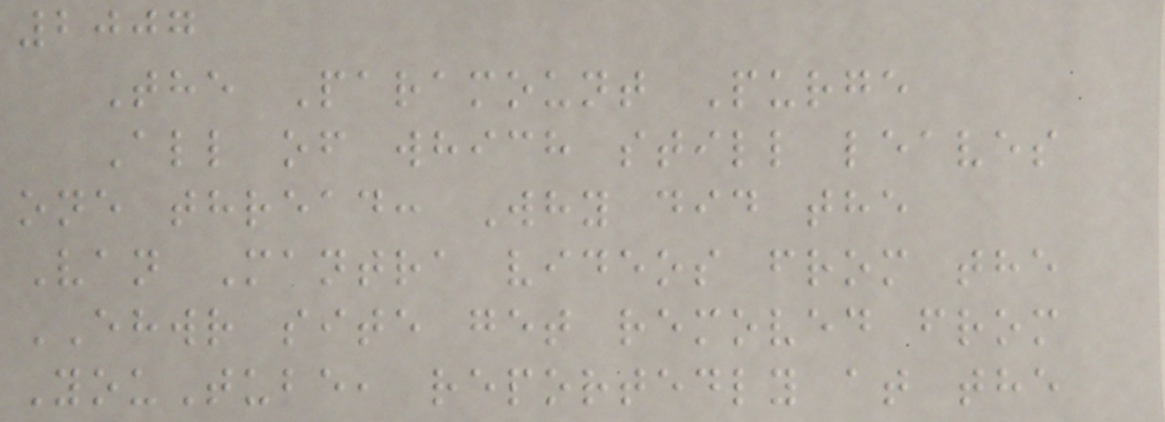2007
The Paramount Purge
All of which still leaves
one thread: Why did the
Van Mantra videos from the
EHWR site get removed from
YouTube, reportedly at the
